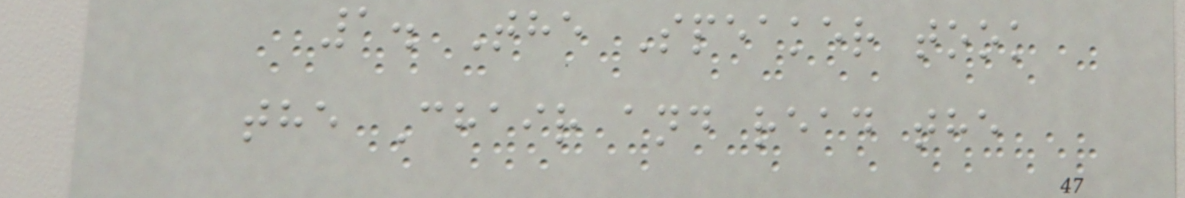1. The Speaker took
the Chair and read the
